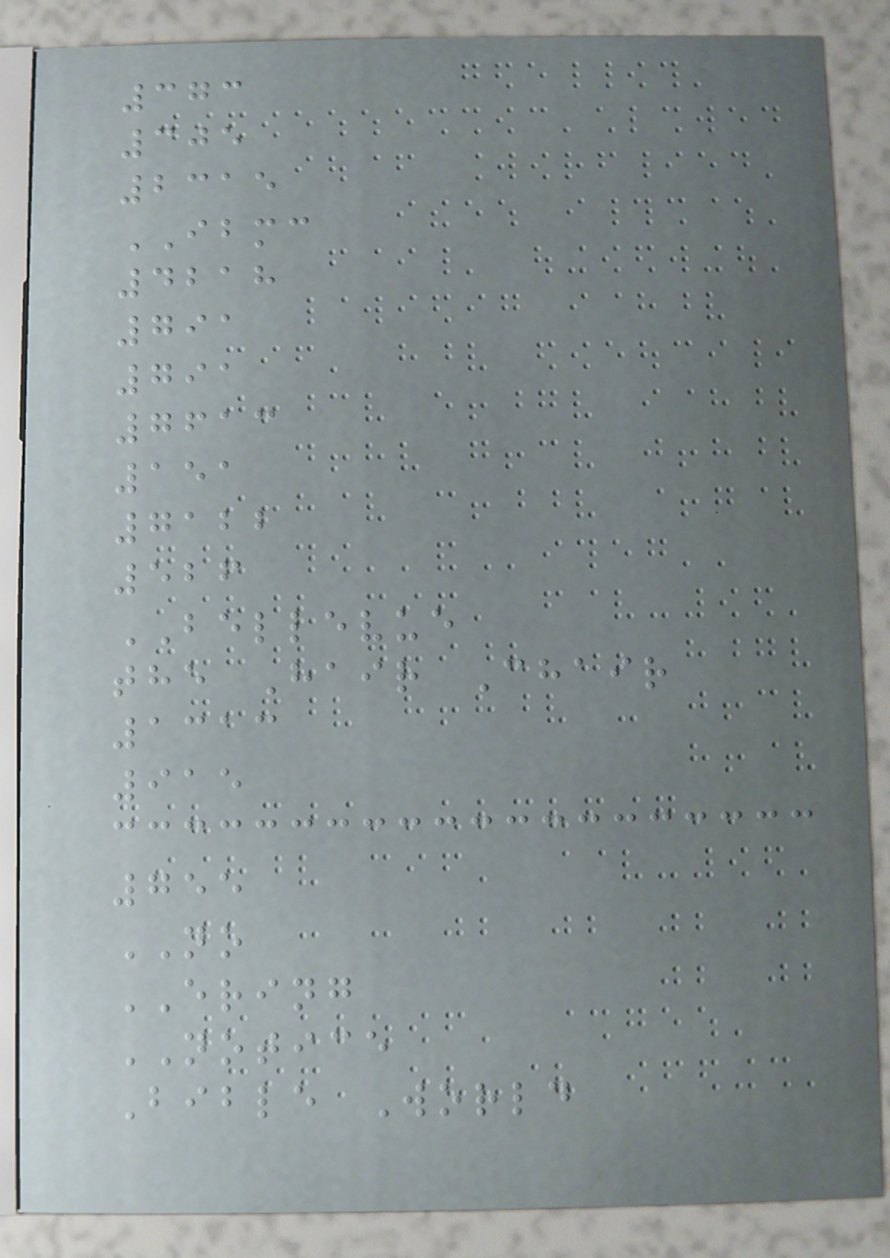373
305
2315
IBMC
4218
791
791
7613
151
7122
526
BELLEVUE
the Hair Chair
1313
915
755
NO
ERING
NOTICE
Bible World
